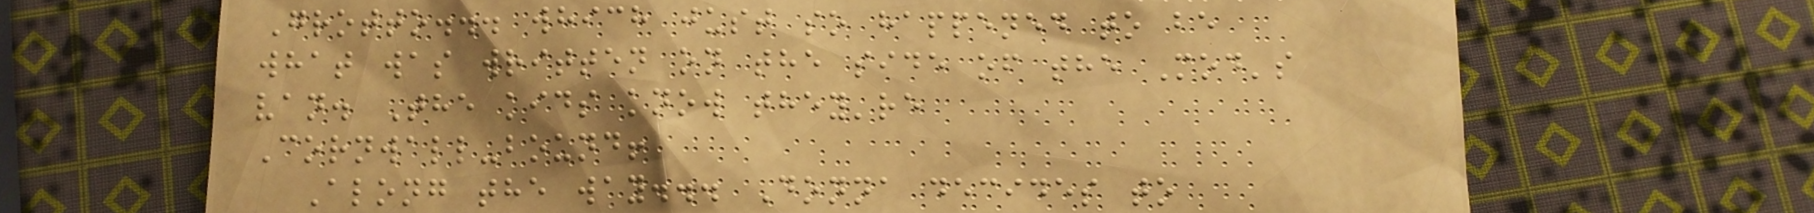Grotto... which just so happened to be
what was written on the side of the Mod's
van. The kids know they're
Cornwall-bound!
Along the way... Donna decides to
